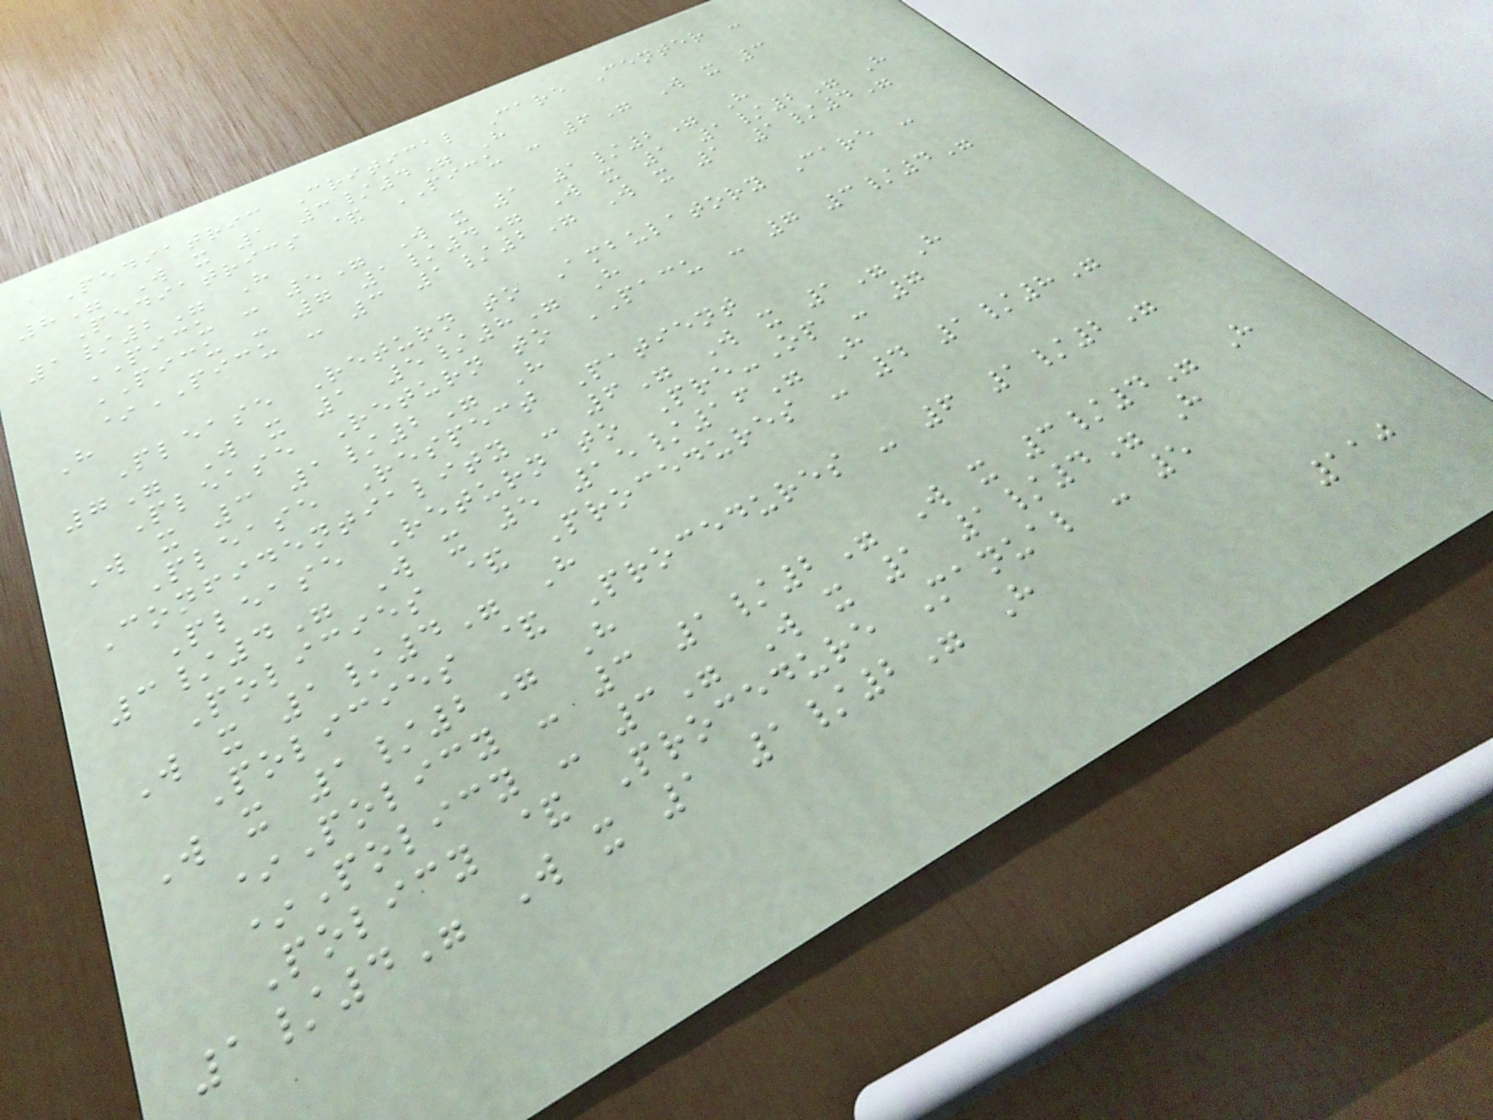Pediatric Critical Care Center -
8" W x 1 3/4" H
Pediatrics & PICU - 6" W x 3
1/2" H
PICU - 5" W x 1 1/2" H
PICU - 7 1/4" W x 1 1/2" H
*PICU - 3 1/2" W x 1 1/4"
H
Please Return to Ambulatory Care -
7" W x 1 5/8" H
Please Return to PACU - 7 3/4"
W x 3 1/2" H
Please Respect Patient
Confidentiality - 6" W x 1" H
Please Return to Pre-Op - 7
3/4" W x 5 15/16" H
Policies & Procedures - 4 1/8"
W x 1/4" H
Policies & Procedures - 6 1/2"
W x 1/2" H
*Policy - 3 1/2" W x 3/4" H
*Policy - 3" W x 1 1/4" H
Policy & Procedure Manual - 5
1/4" W x 1 1/2" H
110
